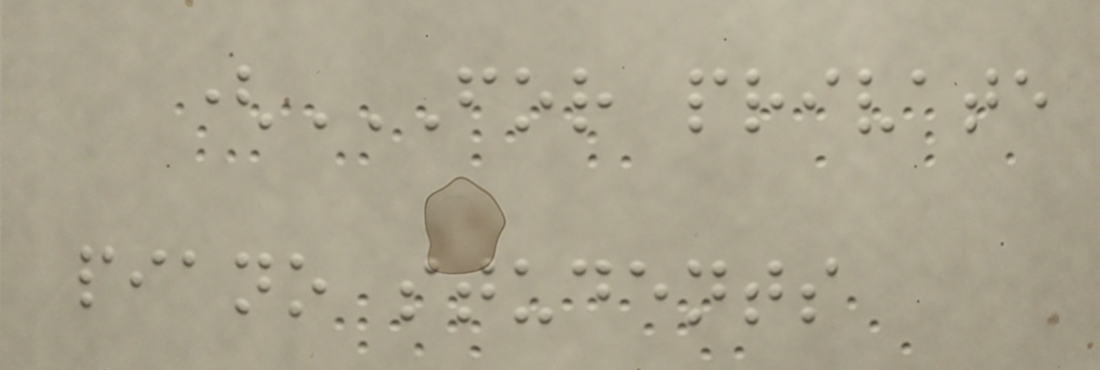(FOR PRIVATE
PIANO STUDENTS
